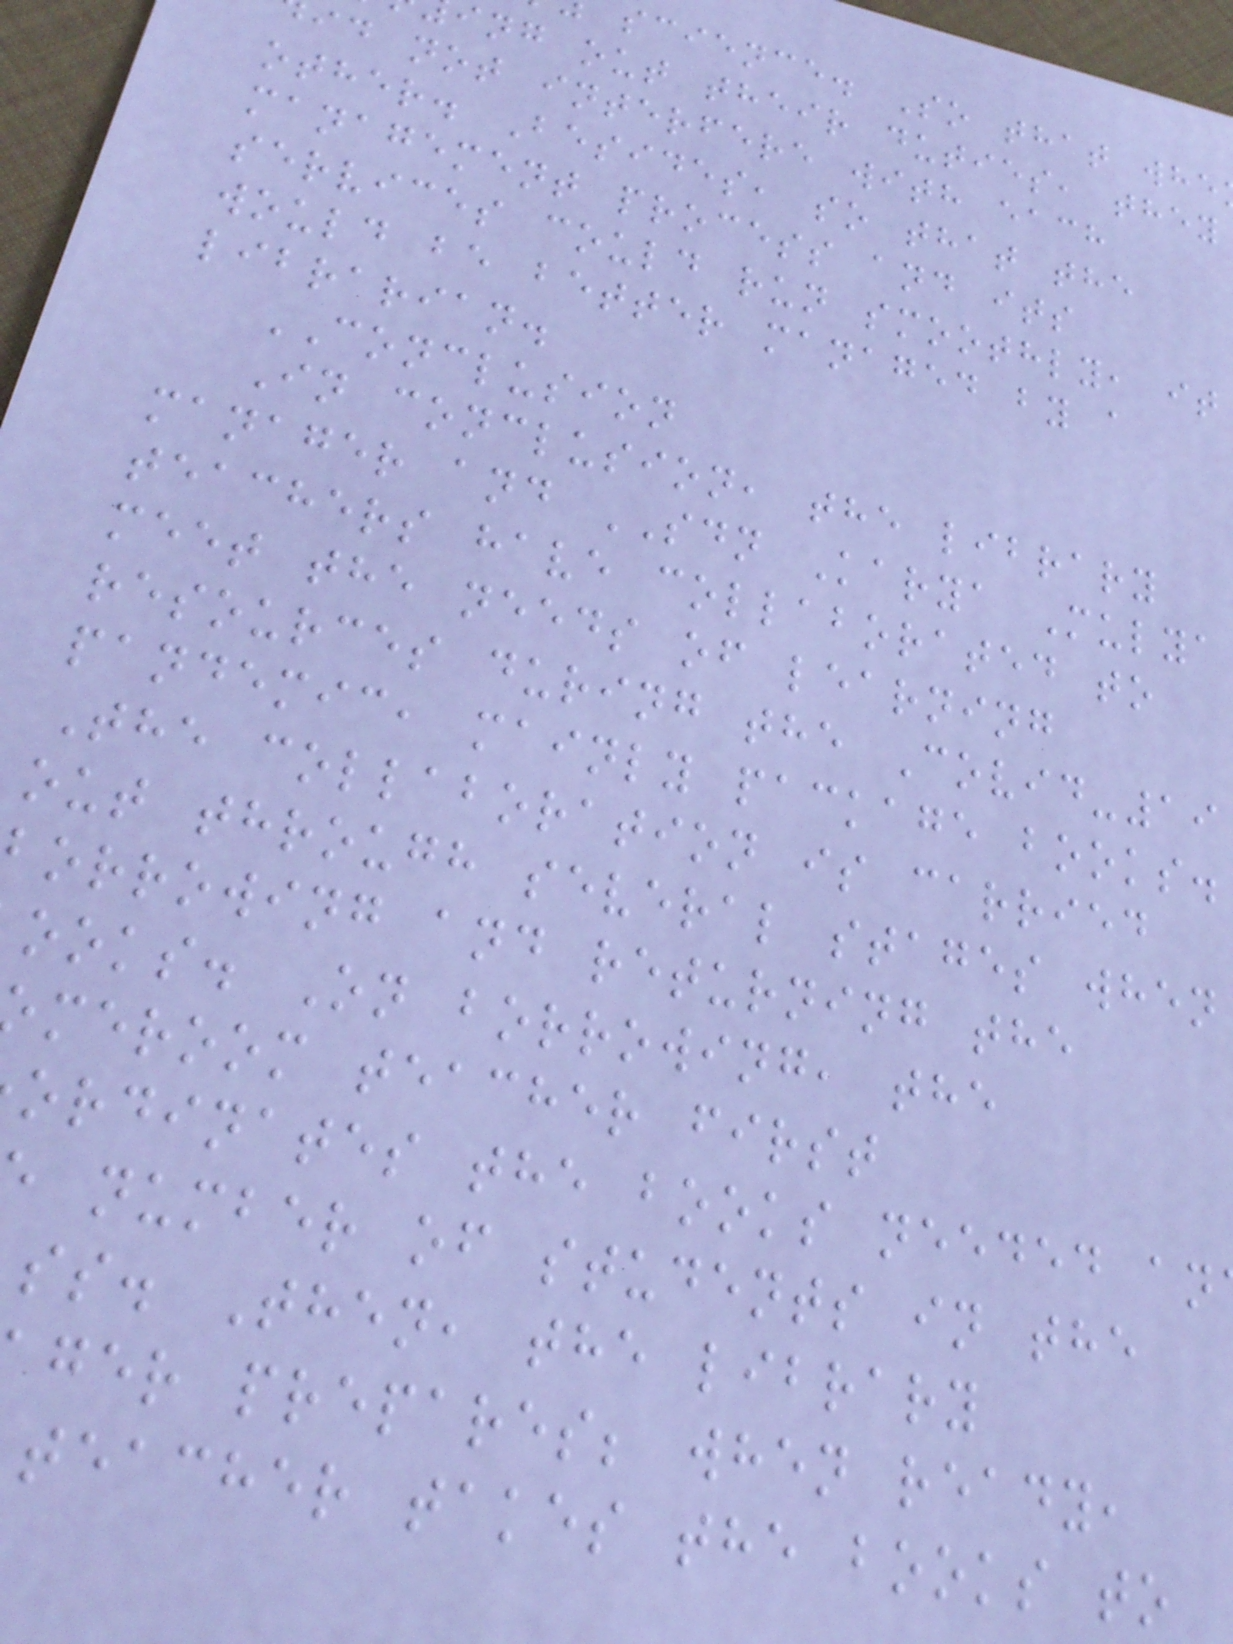science. So that whe
ing out their duties, they
id not interfere with each
other. Besides, so that the
management process and its
services could run smoothly, it
would be better managed by a
librarian.
CONCLUSION
In conclusion, the library
manager and SDN Karya Mulya
teachers have collaborated to
meet the needs of learning
resources during the Covid-19
pandemic, mainly package books.
The collaboration is carried
out through several stages when
orrowing and returning the
ooks. On borrowing, the
meroom teacher first
ordinates the books needed an
number of students in the
ss. Then, the library
ger prepares; when ready,
teacher takes the books to
